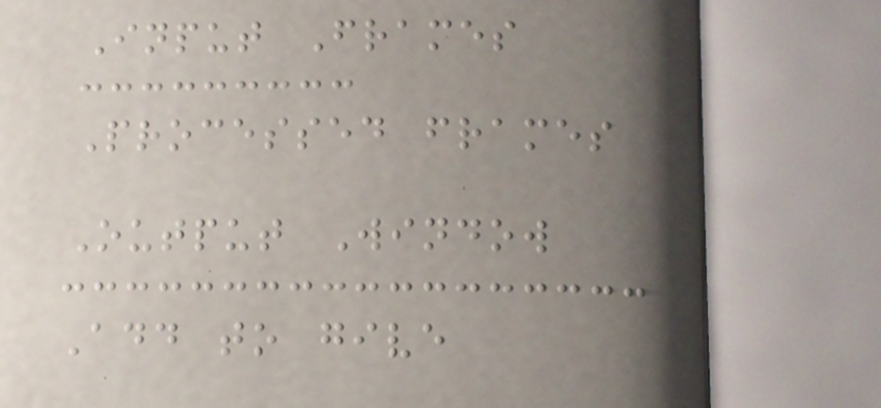Input Frames
Processed frames
Output Window
Add to give
